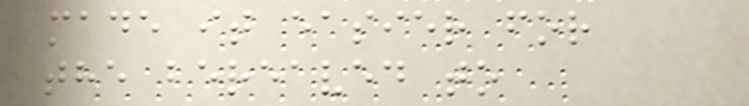made it easier for
the bereaved to
